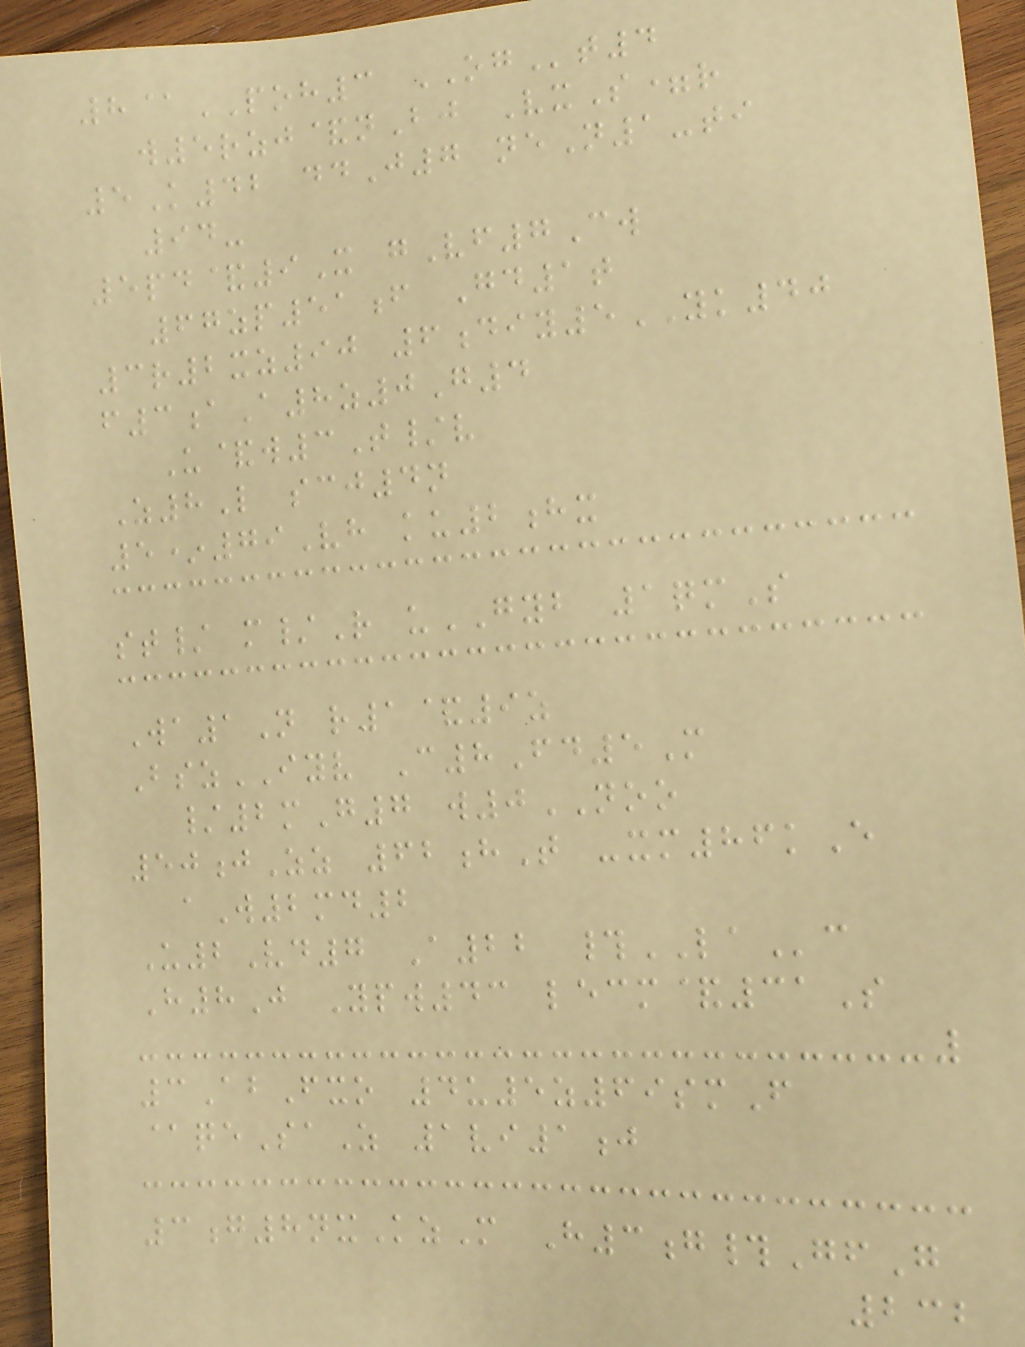8@POH3 OGt4
w5rzj&nBj VxS=r
5K42 ddJ7 neN1-ti
94-
5pd&9X gVf7Cw
67zp51f Gd1t
3r2xz90 6diy5YK40
f3aA8z0G4
U&w3T/v
Z8L scj4n
5*79Vh ku2hx
st/ m/R uGYB 1qmS
Wa1N r1&9z
BszIYV C8Fd5M
/2mG7 w0NOO
50jZz 62hT -xm86kE
aW2md2
U2Vd7 A22 #LAc
H8J Ypw43 lecm&31S
3AbFxo 4u5z69smF
@qeSaZ 1vi1j
3g8nxKzM H3g#GfG
232
